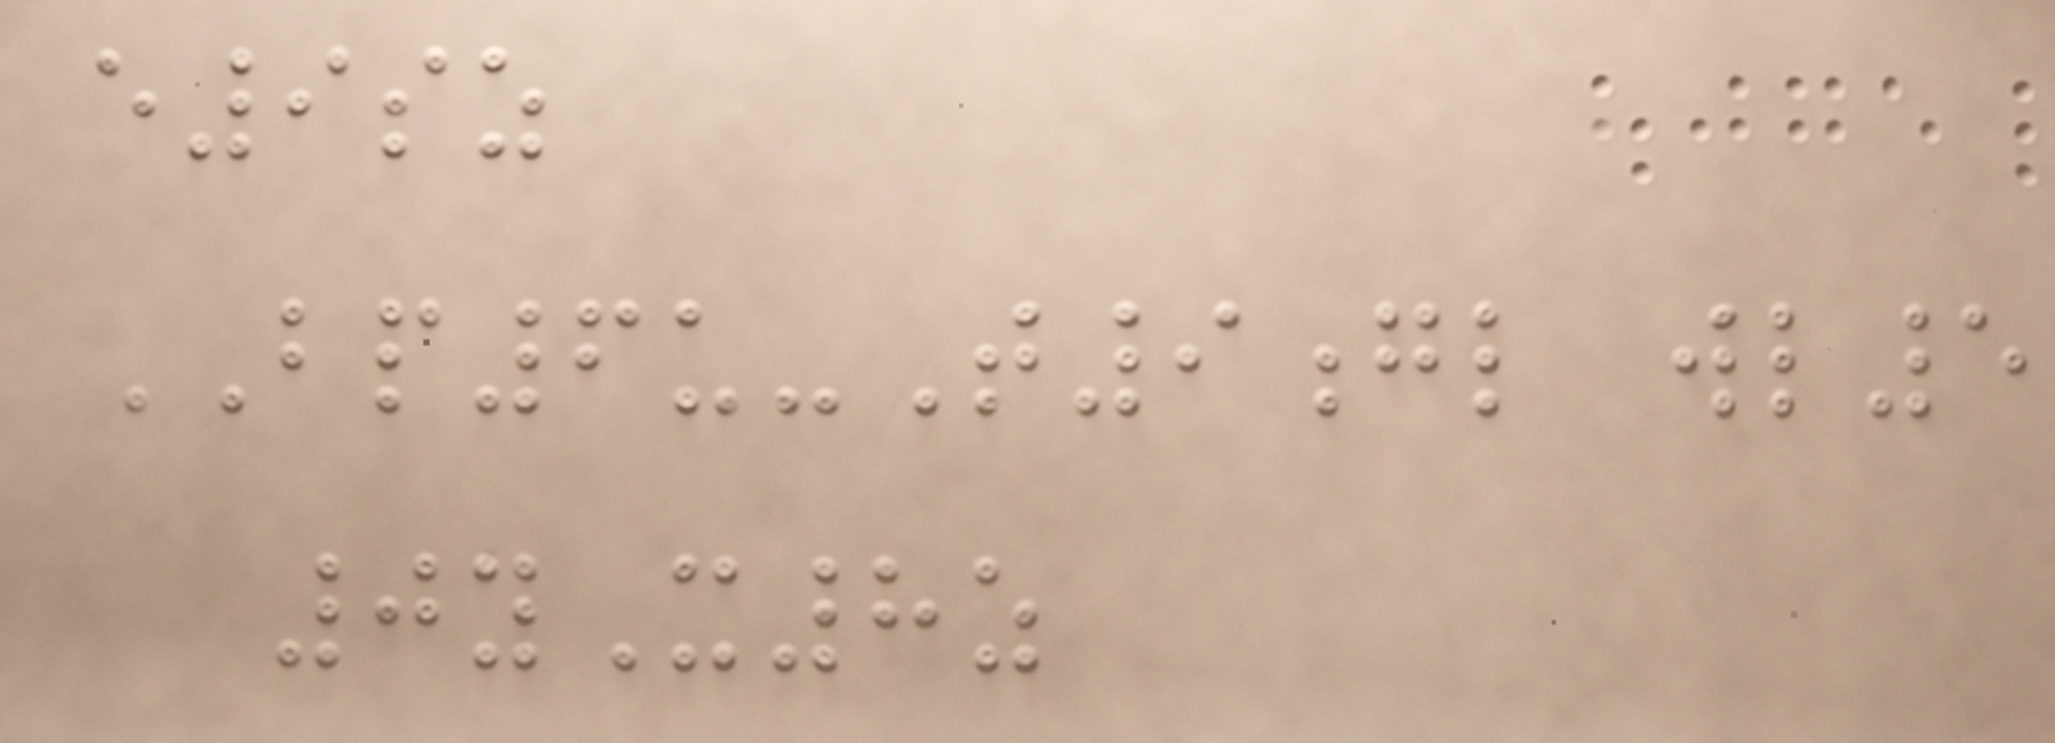e9sz
BP6u-T9gl wl5
0yX8z
